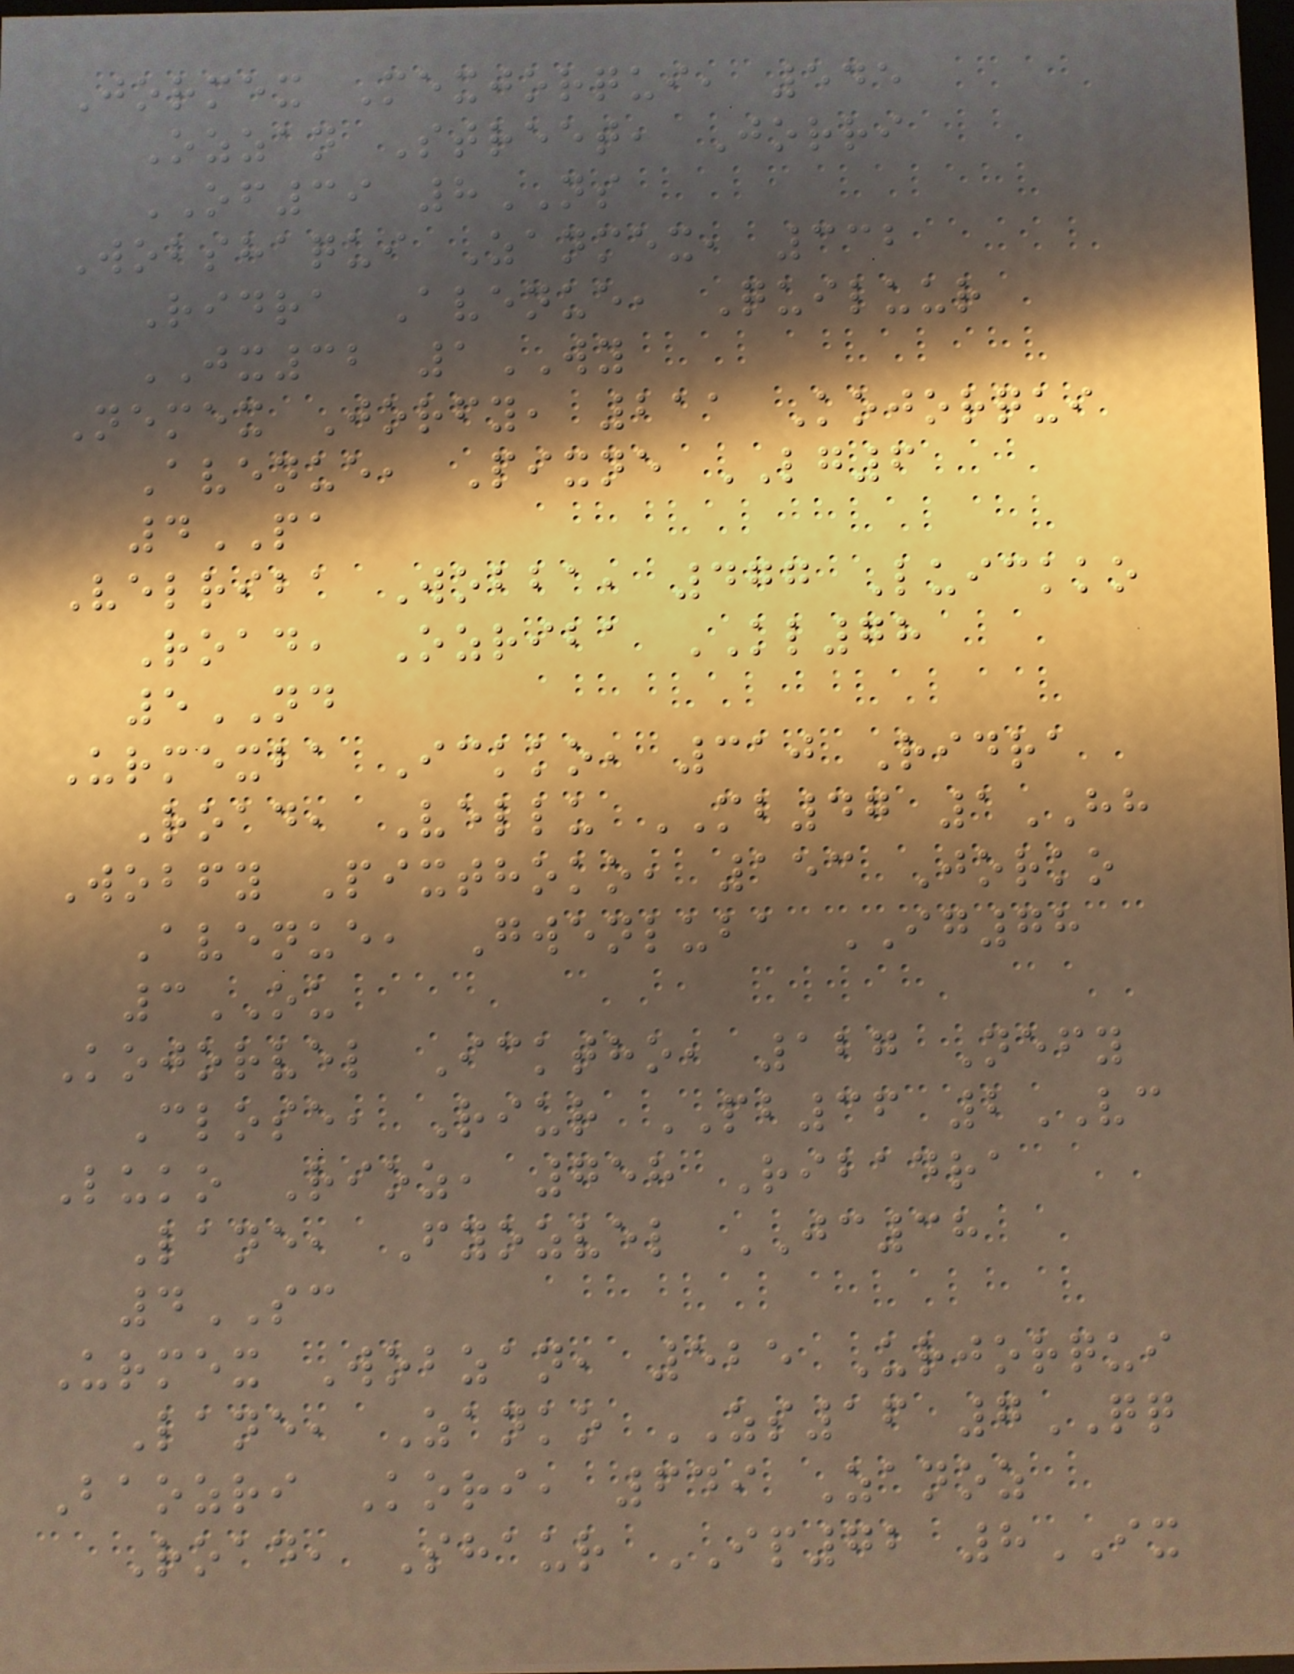Jormex Mexjorqui, 545
Ozzan Street, Jorri
OF39 8NS
Wobshaqui Zanmex, 332
Ridra Avenue, Quiluur
JX32 1WY
Nemex Jorfy, 211 Kojorqui
Avenue, Pixne LG6
4PA
Velriba Wobba, 477 Luickko
Road, Ozriba KL78
5ND
Urmexba Ickko, 310 Ridra
Road, Vellu MB47 1HH
Wobfy Pixthoko, 153 Jorko
Avenue, Gwenluba IG78
3OU
Kojorvel Icktho, 127 Nefy
Close, Riur PB36 2VC
Luko Rioz, 758 Ribadra
Lane, Fyozvel JC38
4SC
Urmex Wobzan, 525 Urjorqui
Lane, Zanko ZS16 7QQ
Baozri Kori, 649 Zanoz
Road, Shaur IP72 8IX
